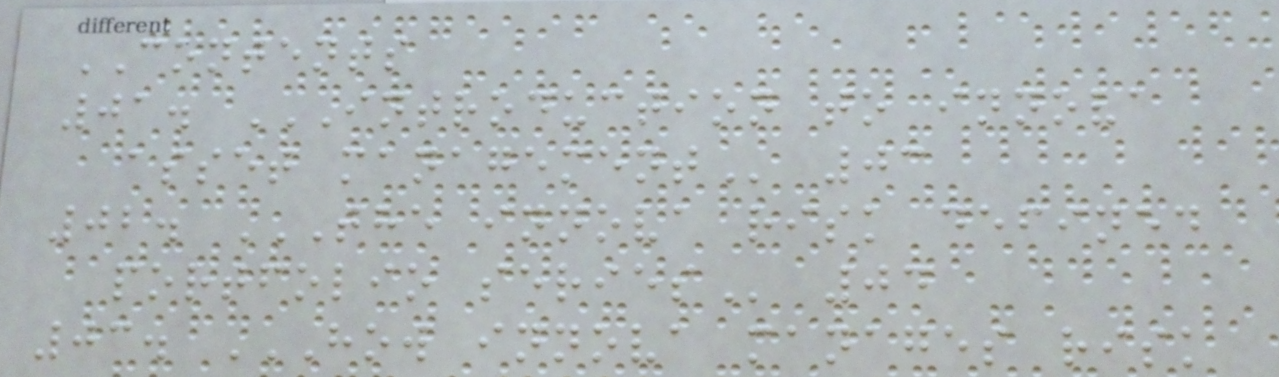CONTENTS
01. INTRODUCTION TO INNOVA
ASSET MANAGEMENT 03
02. THE INNOVA RISK DEFINED
PORTFOLIO SERIES 04
03. HOW INNOVA MANAGES RISK
